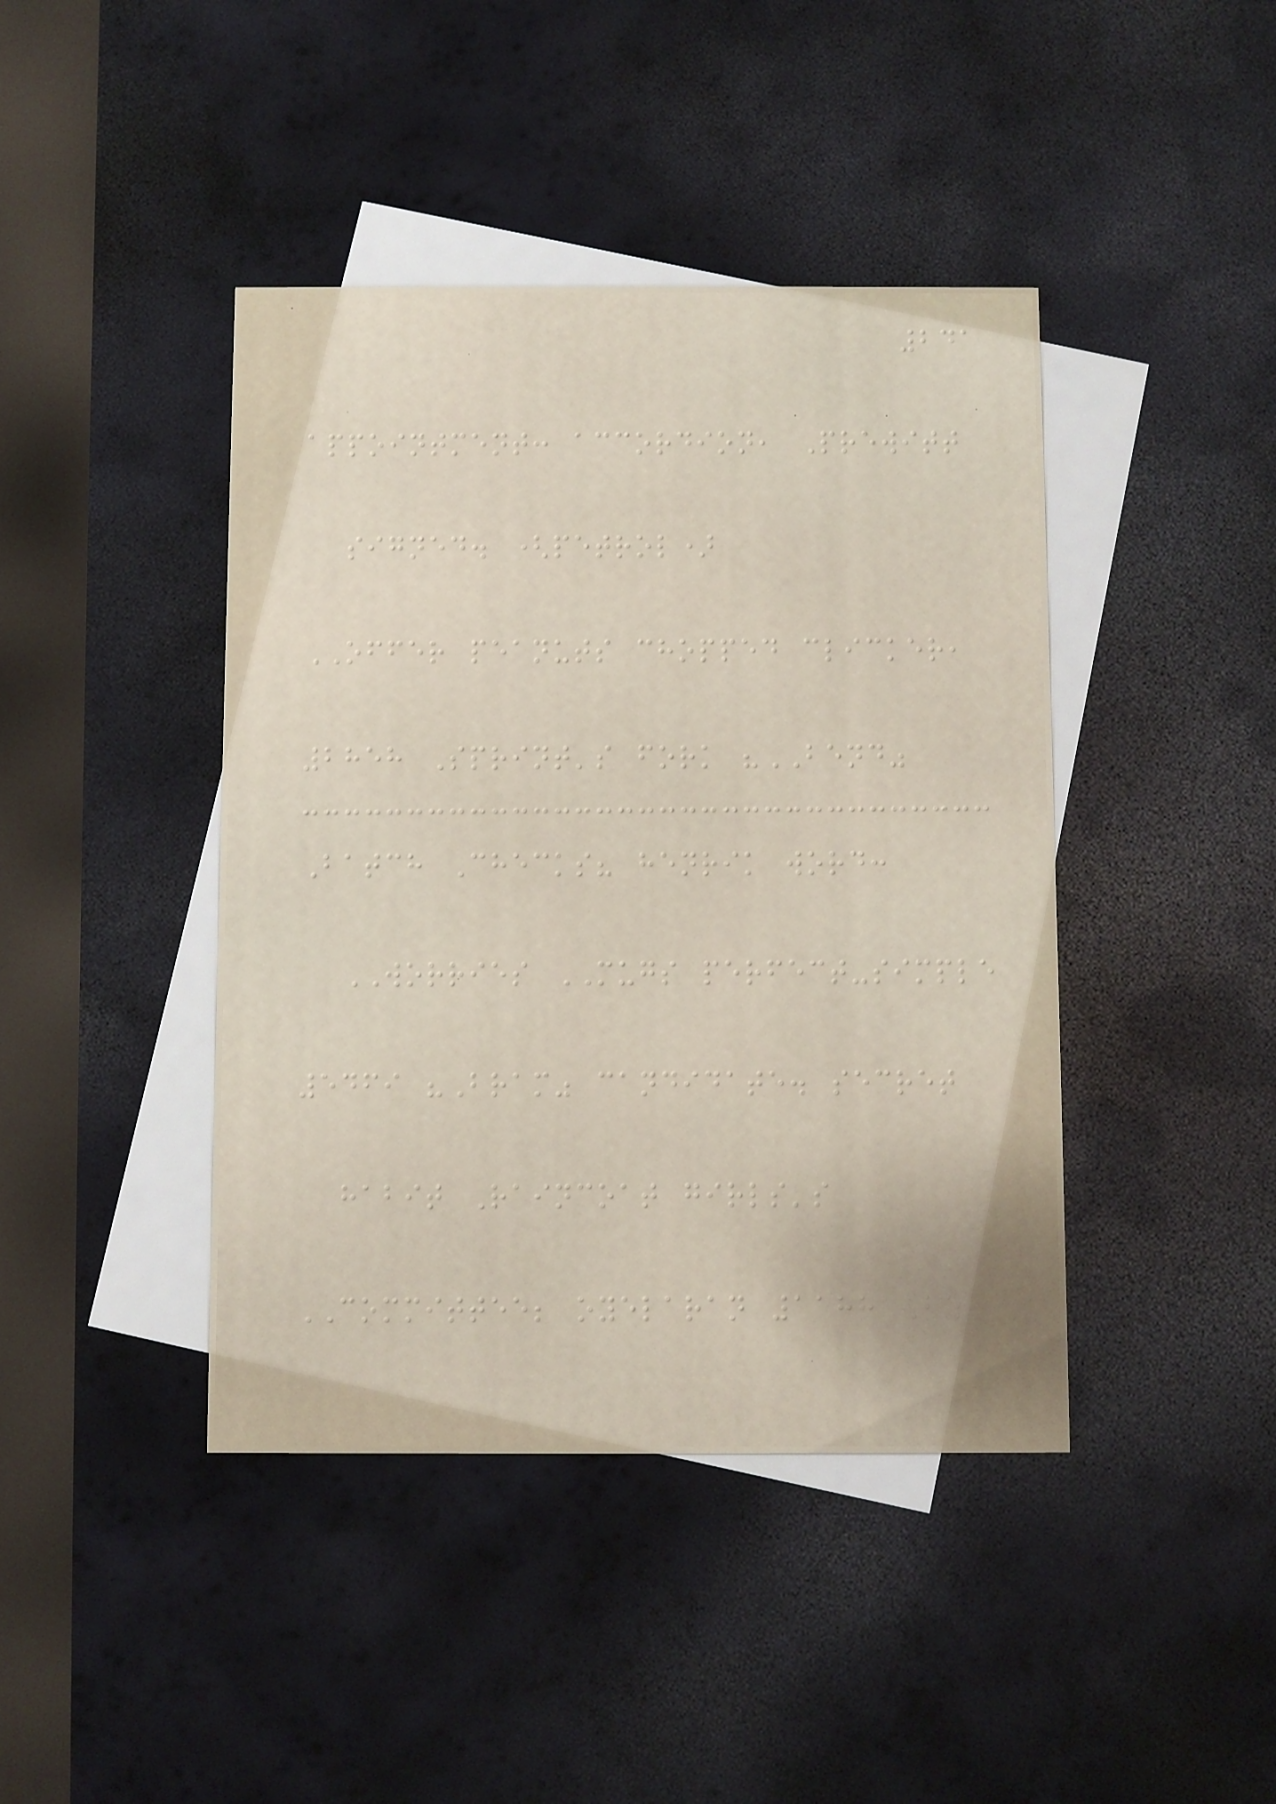241
appointment: accordion, Prewitt
signed. (petrol)
OFFER peanuts chopped clicker,
2858 Sprint's fork "BEND"
Batch Checks? henrik word:
WORRIES MUGS perfect-simple
5469 "Bram" candidate. secret
habit Raincoat girls's
COMMITTEE; oyelaran 1188 By
